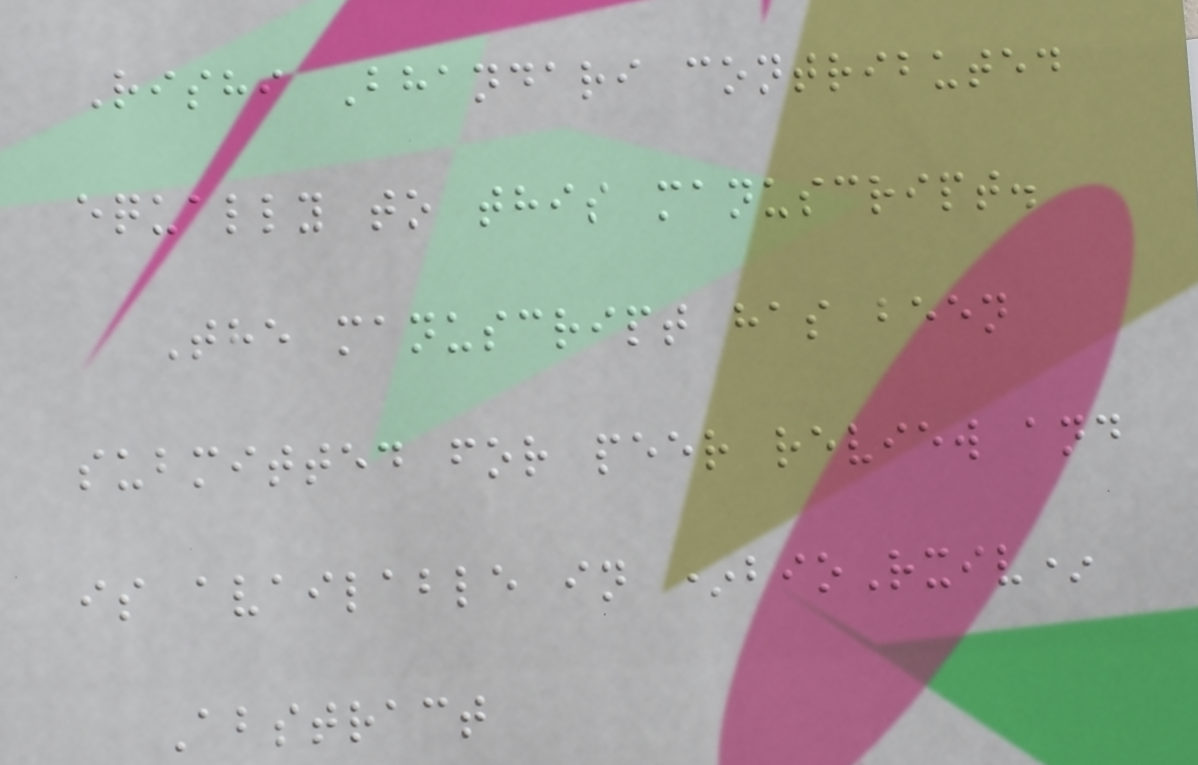Rishi Bhandari contributed
equally to this manuscript.
The manuscript has been
submitted for peer review and
is available in *bioRxiv*
Abstract
